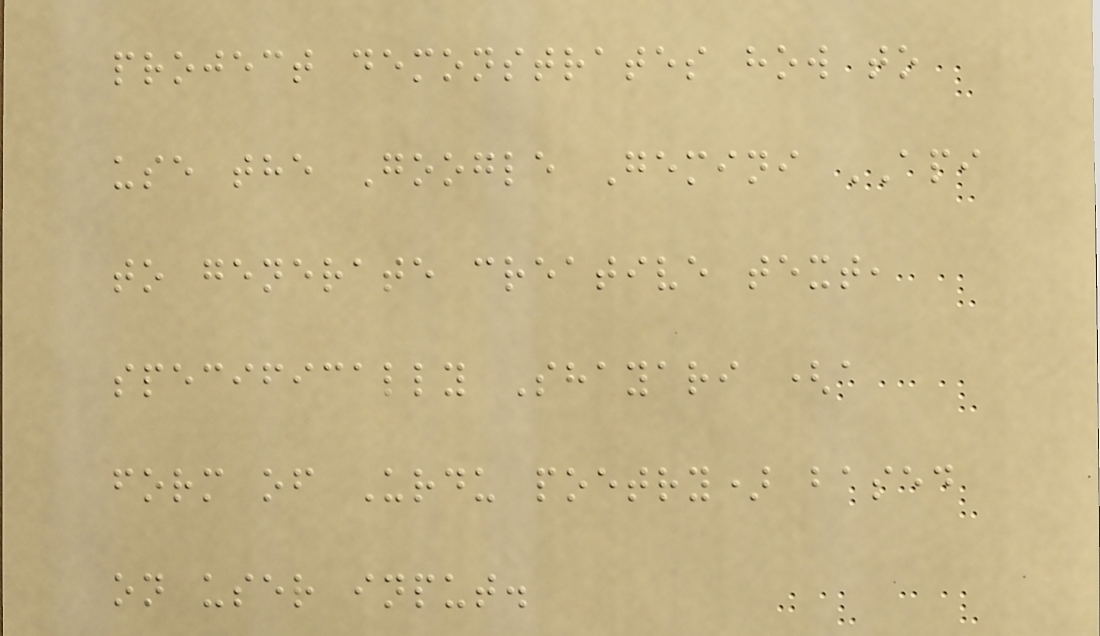project demonstrates how to
use the Google Gemini API
to generate creative text,
specifically Shayari (a
form of Urdu poetry) based
on user input.
